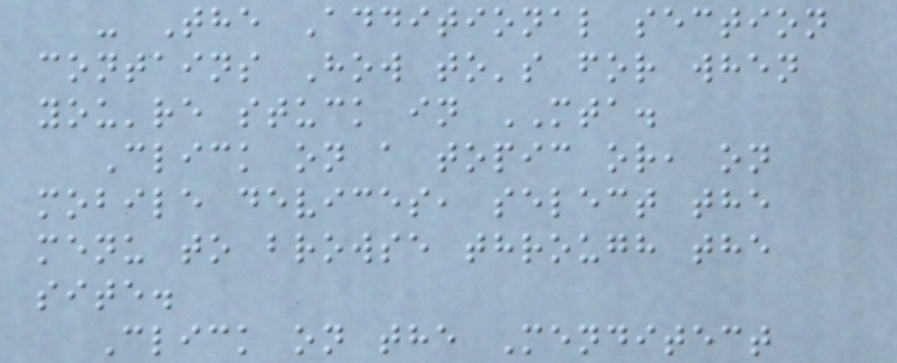- The Additional section
contains How to's for when
you're stuck in MTA.
Click on a topic or, on
mobile devices, select the
menu to browse through the
site.
Click on the Menditect
